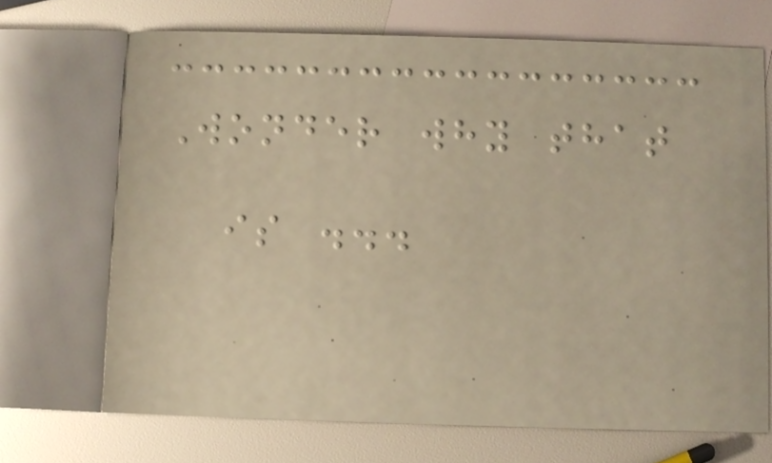Wonder why that
is ...
